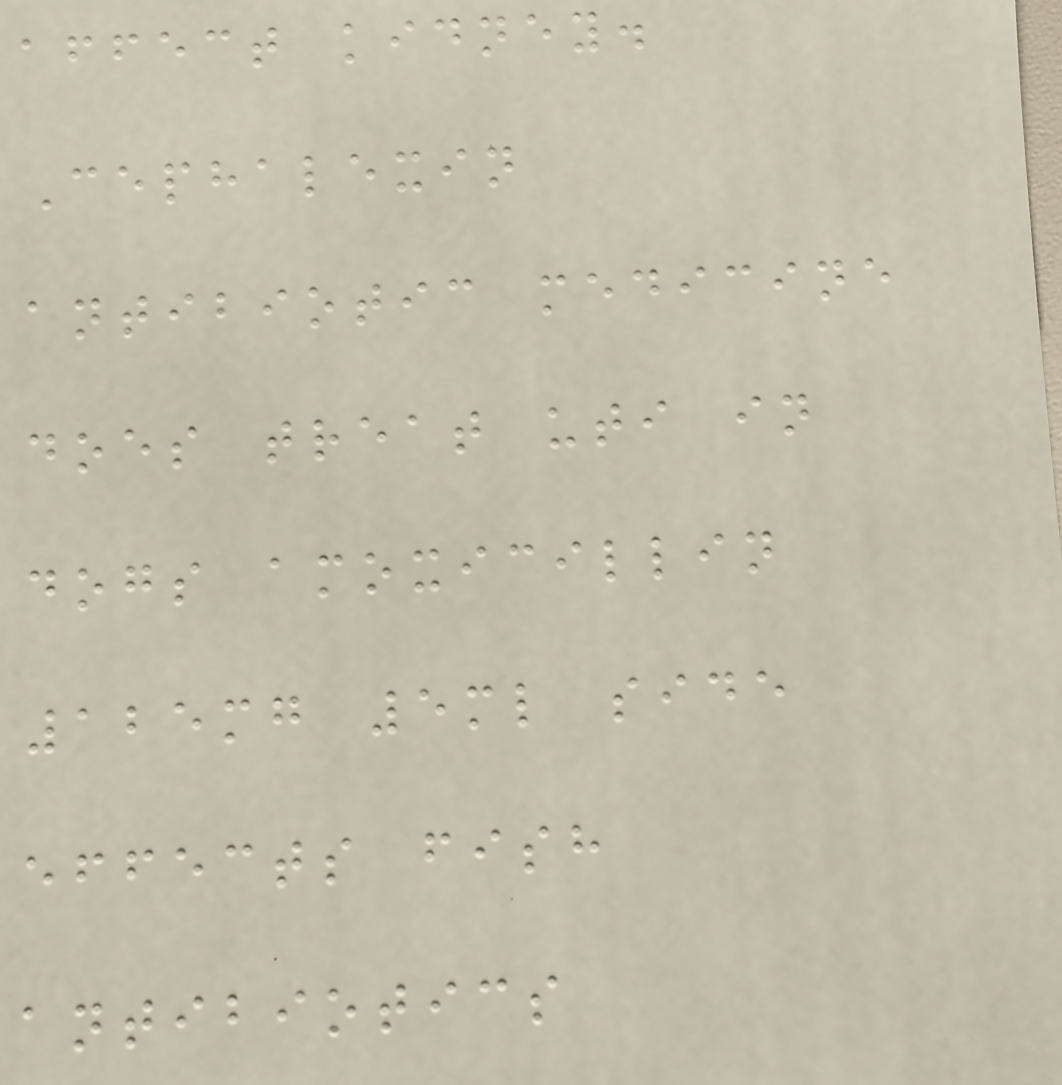affect kidney.
Cephalexin
antibiotic medicine
does treat uti in
dogs amoxicillin
125mg 5ml side
effects fish
antibiotics
